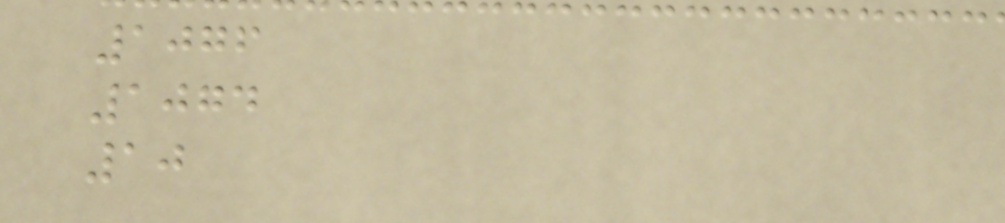1076
1074
10
